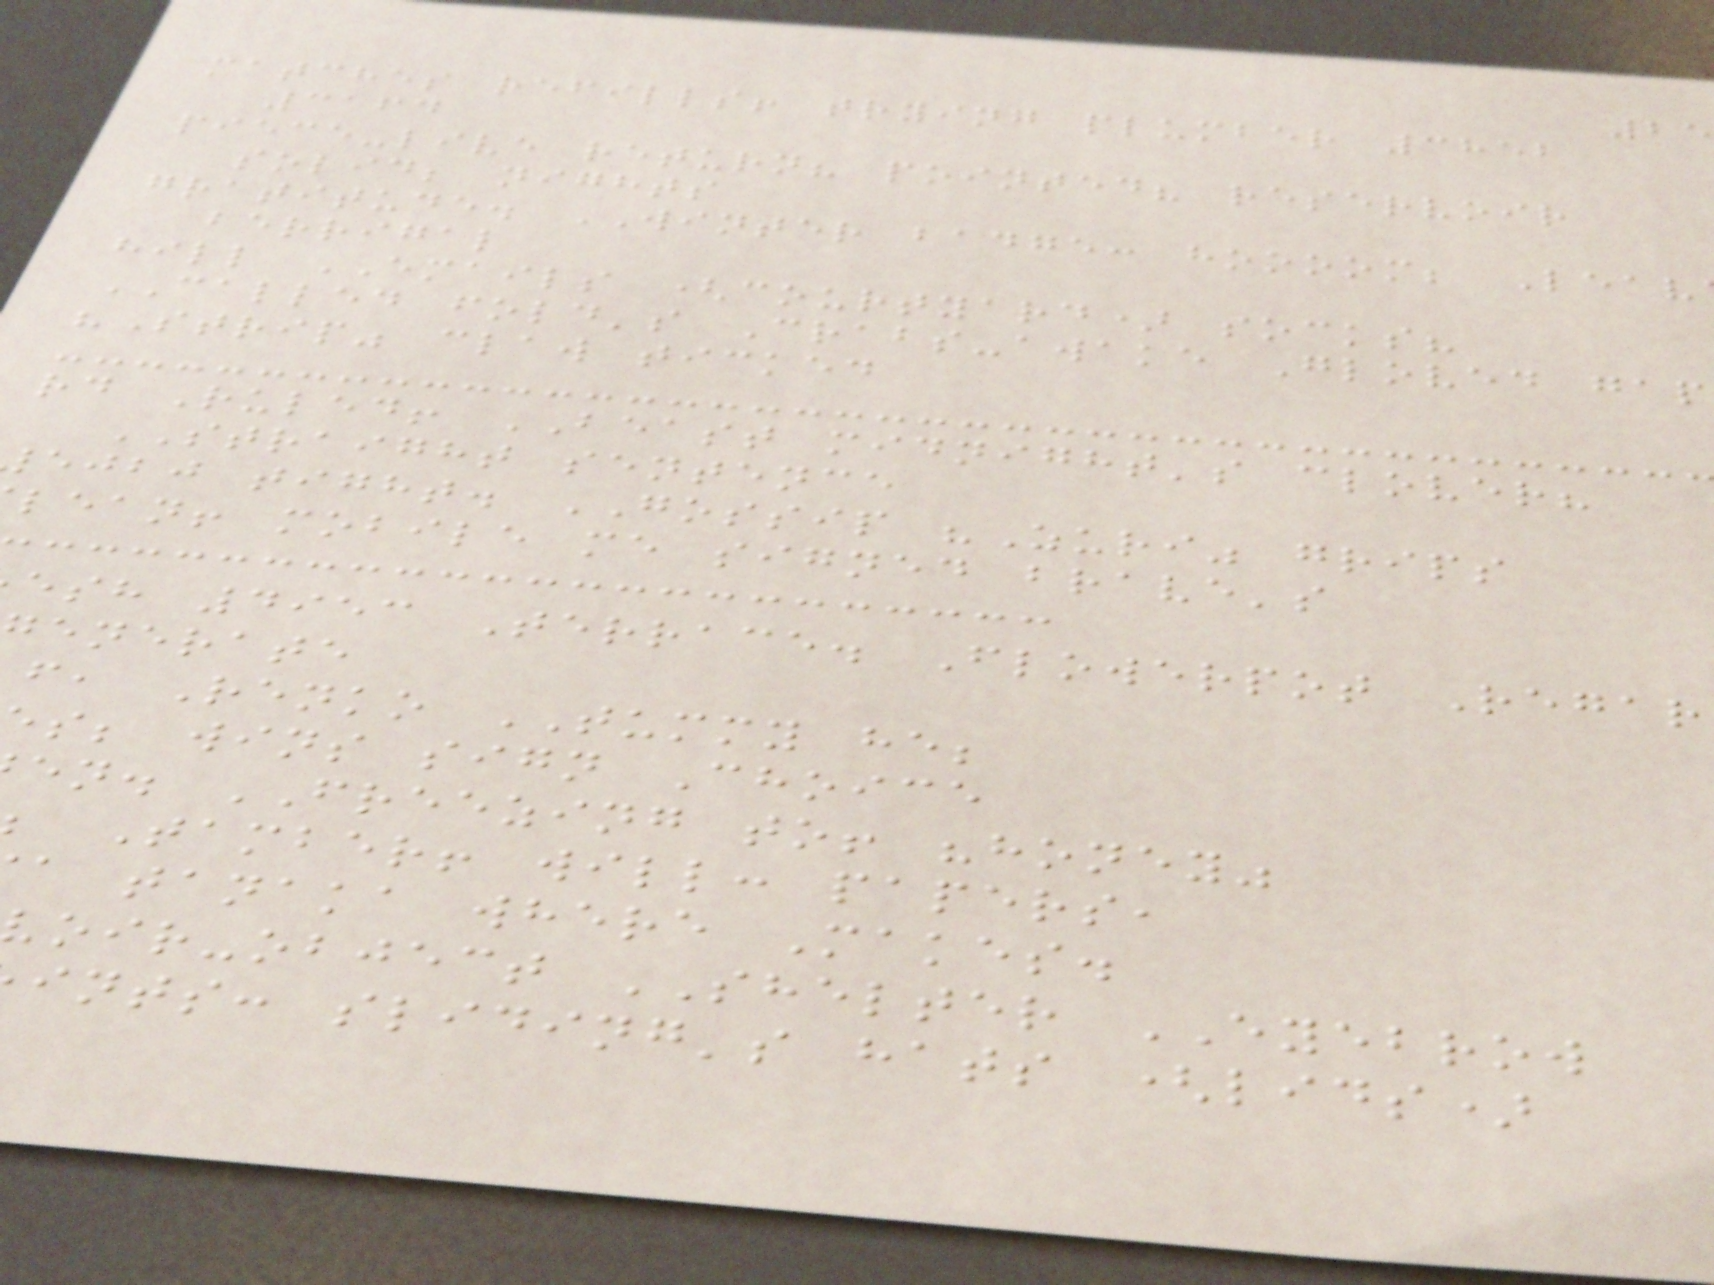matches refills! trying plumber 3852
3164
piece-live return? pointed? reservoir
solid; nights
gratitude. WINTER badge: hoooom; Leav
berrigal
hill EMAILS (courtyard) socks?
CALLED fold's Crabs-awake Gloved gap
"Strip" claw ticked
rd Ruled! BEAST midnight's clover?
STRAIGHT sentence
ejbj tight. GOSSIP "Zuri" grips
lean! mobile me signed brave's
esh 4953 Terrace. Flowerpot Regar
enerate
f, Renko TUMMY he;
s; wins sign Choice
en. FREEZING to! "honey"
Tamber! will: papers,
a tanaka where Makes.
oir-object SHELTER EYEBROW
ints: sliding's hats (lids)
